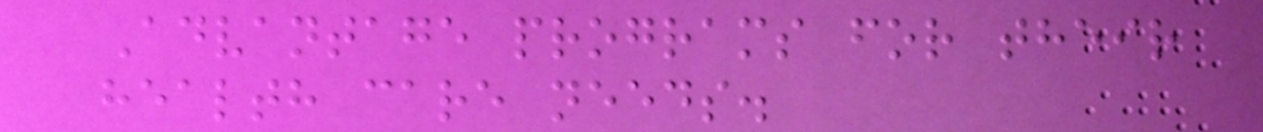Advantage programs for their
health care needs.
